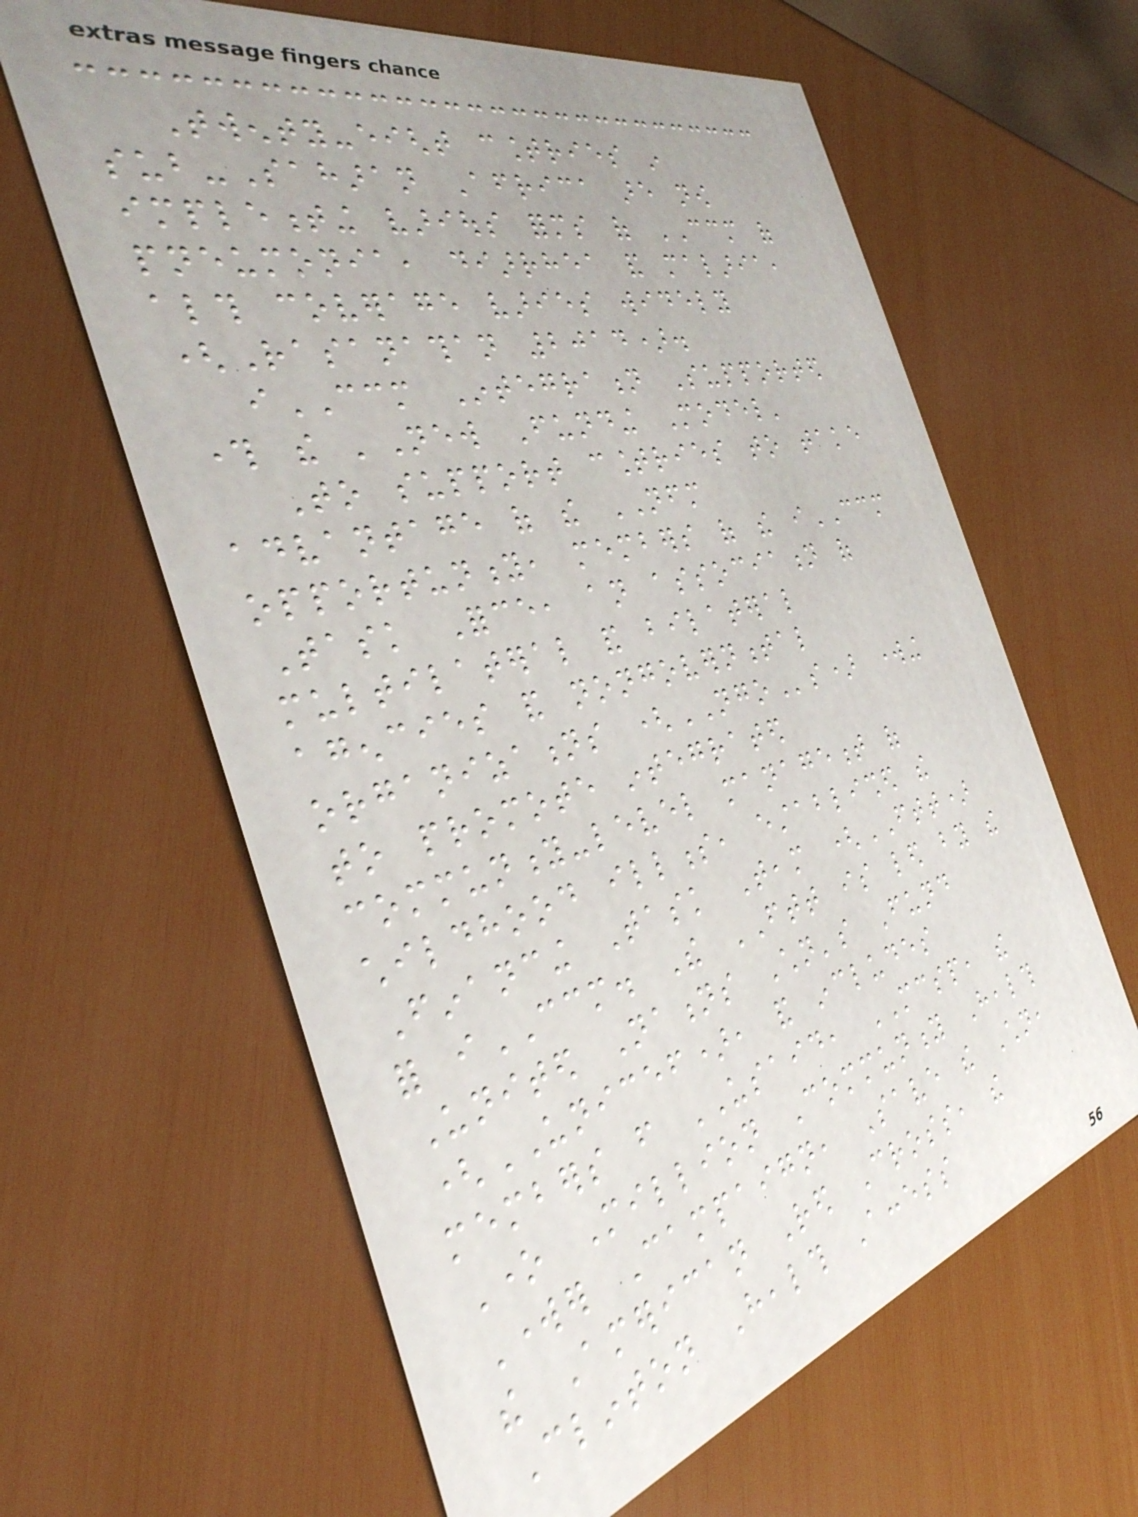Twenty-eight countries in
sub-Saharan Africa are now
implementing various forms of CCM of
pneumonia, diarrhea and malaria,
although coverage varies widely
(Rasanathan 2014).
iCCM Integration Supported
through the 'New Funding Model'
To support countries to take
advantage of the NFM
opportunity, members of the iCCM
Task Force, an association of
multilateral and bilateral
agencies and nongovernmental
organizations (NGOs) working
to promote integrated
community-level management of
childhood illness, established the
Financing Task Team (FTT)
for iCCM. The FTT is led by the
United Nations Children's Fund
(UNICEF), and includes
members from USAID, MCSP, the
One Million Community Health
Worker Campaign, Save the Children,
the American Red Cross, the
Clinton Health Access
